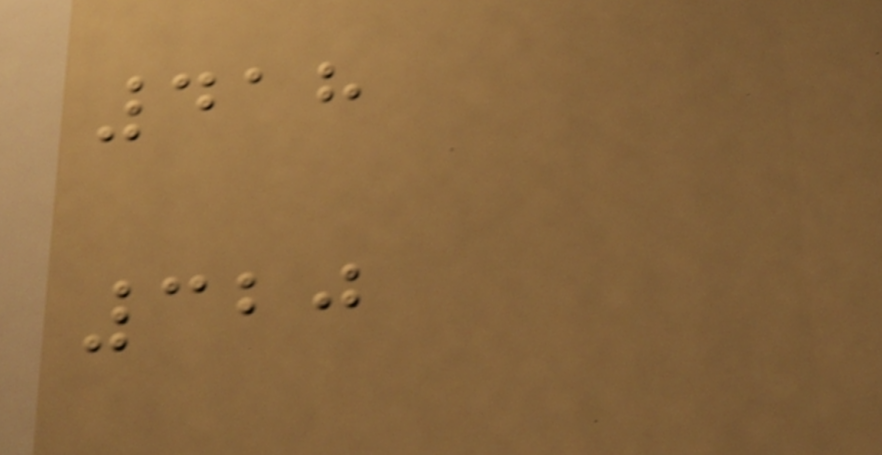418
320
